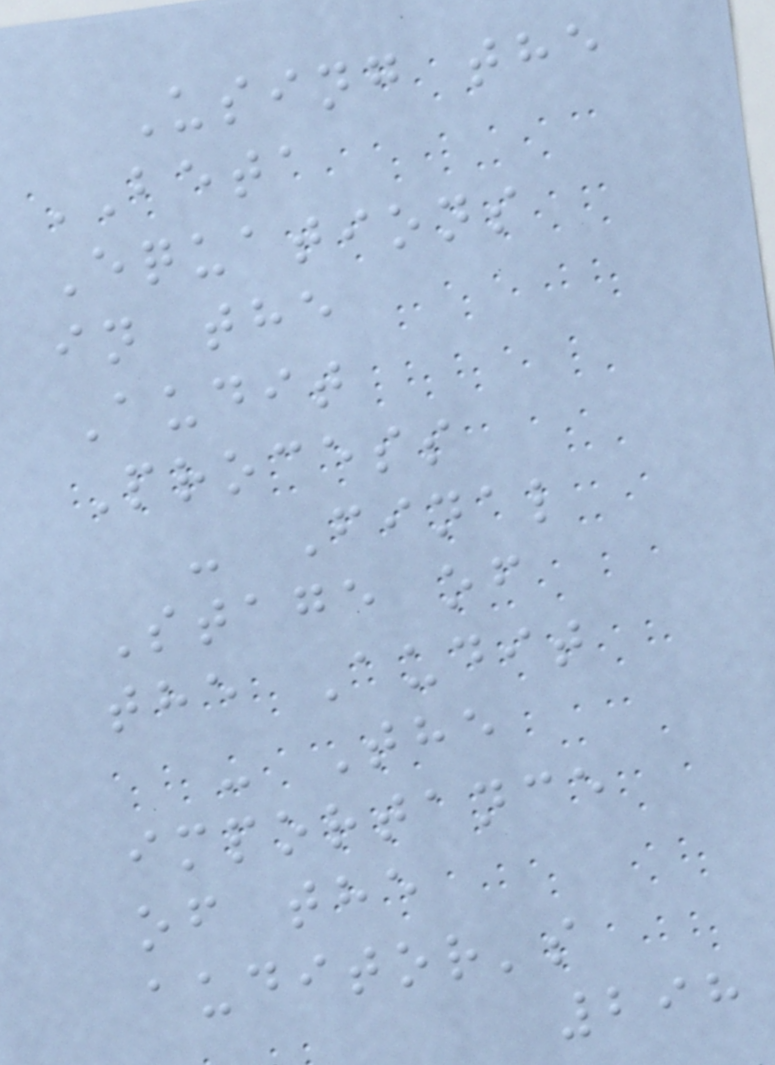Using the
BETA
Equations
in the
Audit
Process
- Final
Stage of
the Audit
- The
importance
of the
auditor's
298
